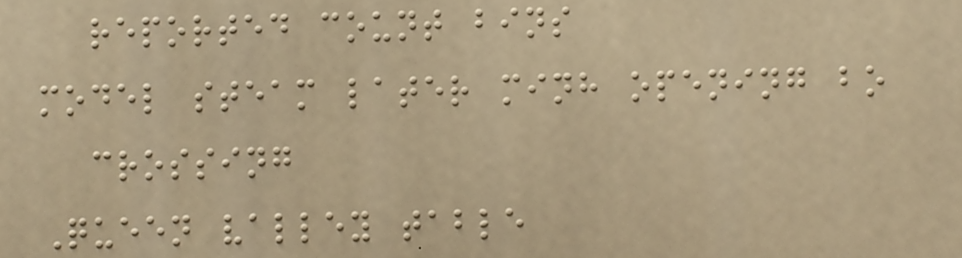reported count bins
model steam later minh opening bo
crossing
Queen valley table
